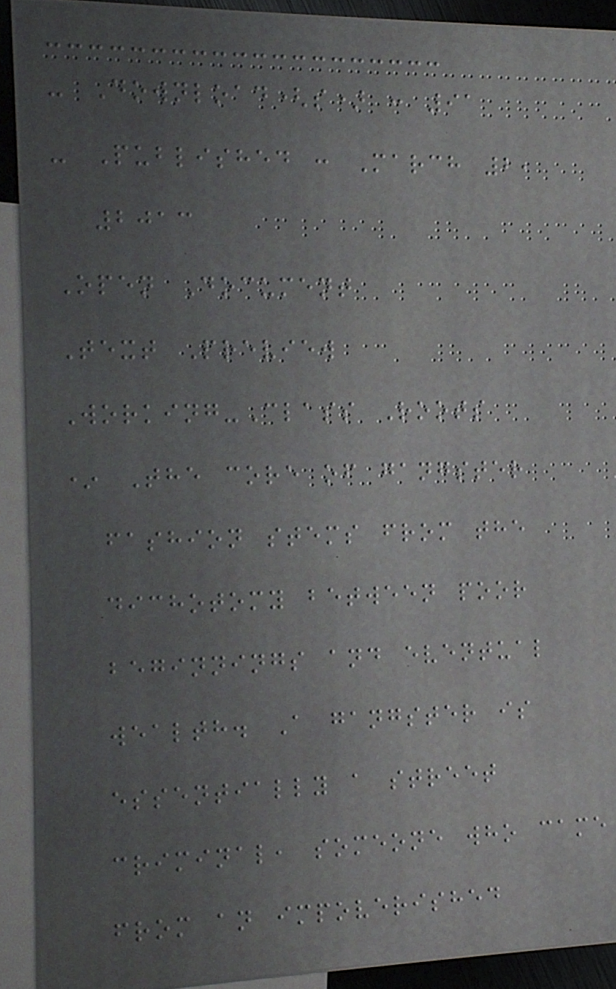- Download(s) : 91
- Published : March 2,
2013
Open Document
Text Preview
Working-Class Roots
* The core of gangster
fashion stems from the
dichotomy between poor
beginnings and eventual
wealth. A gangster is
essentially a street
criminal, someone who came
from an impoverished
